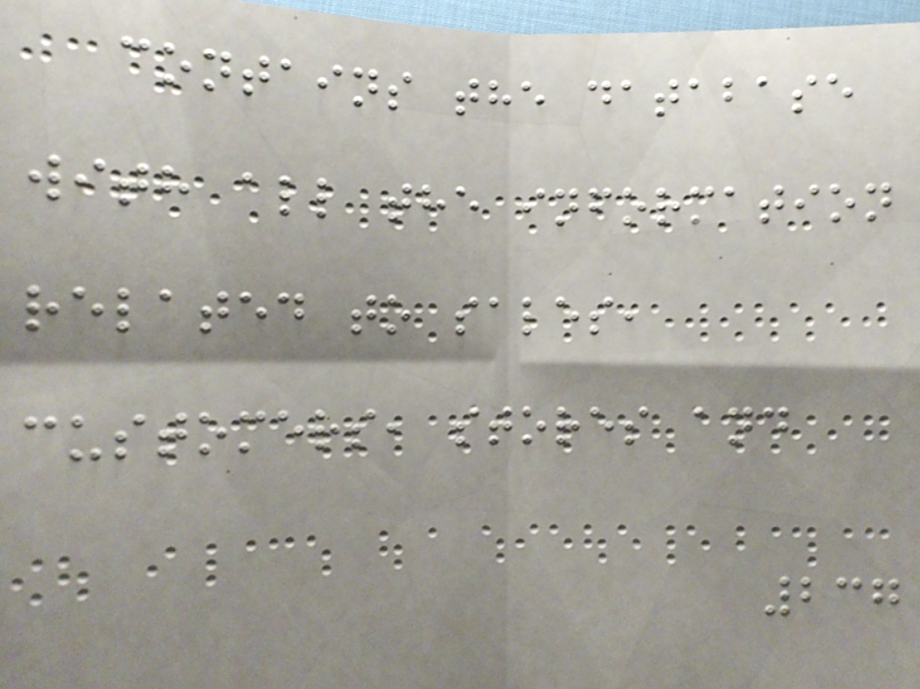contains the database
with all the information
related to sales,
customers, stores and
237
